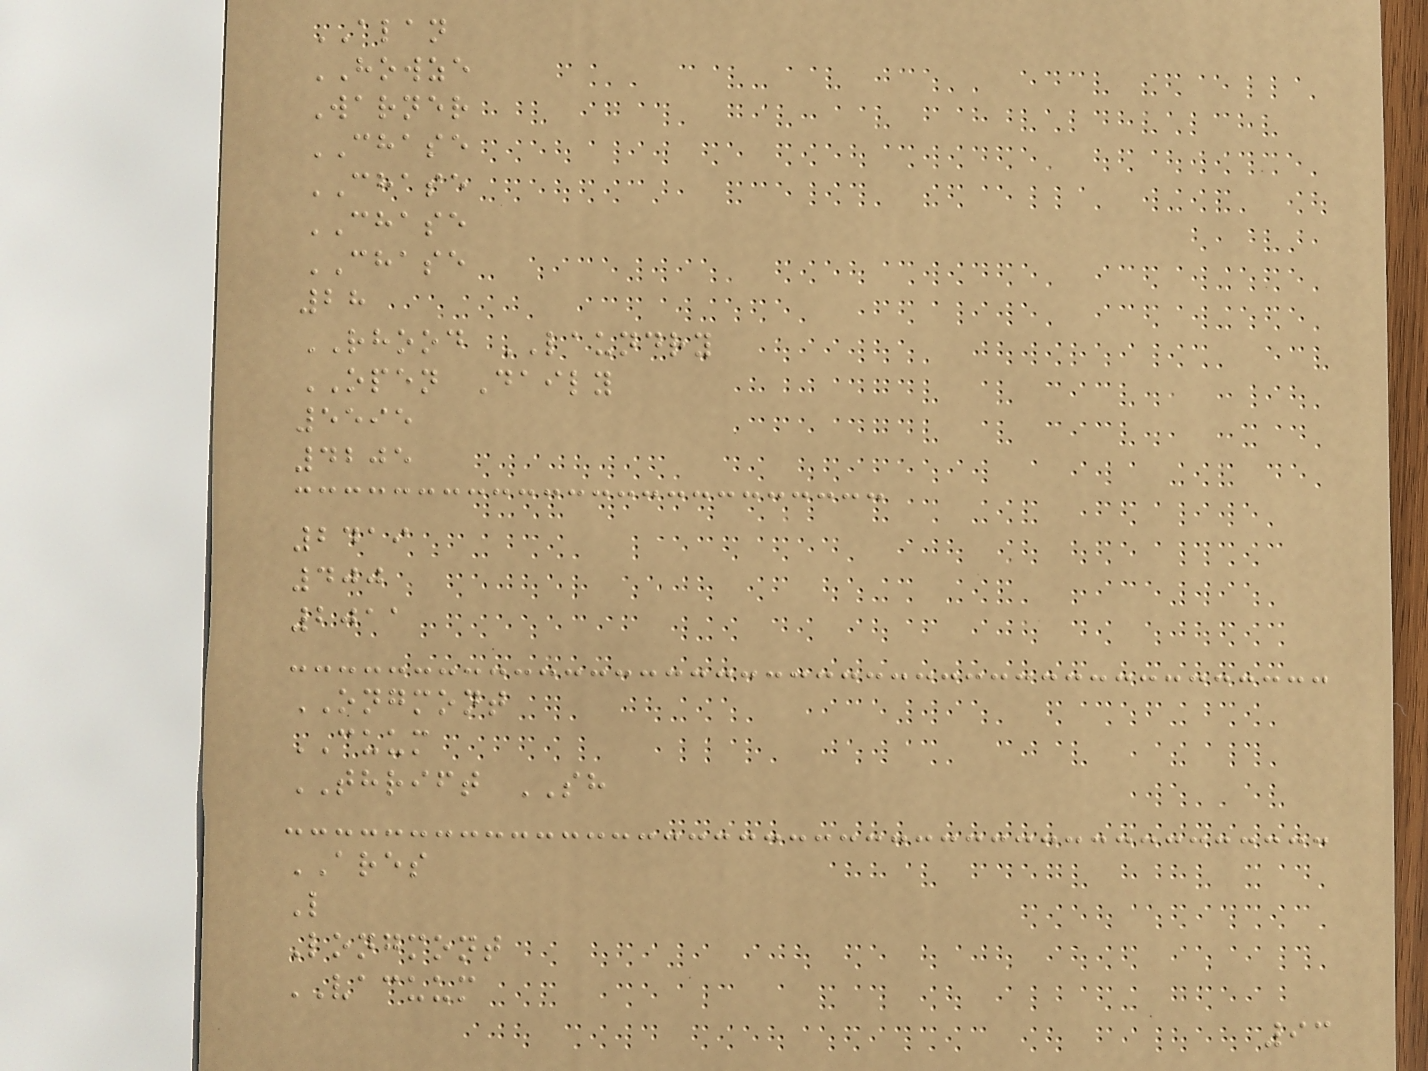ALAN
HOWZE
Warner
CHASE
CHASE
CHASE
CHASE
28
RHOOD LAUNDRY
OPEN Daily
5595
4205
2419
400
2011
ONGMONT
CUUM
THRIFT SH
ARES
L
Longmont
VACUUM
93
